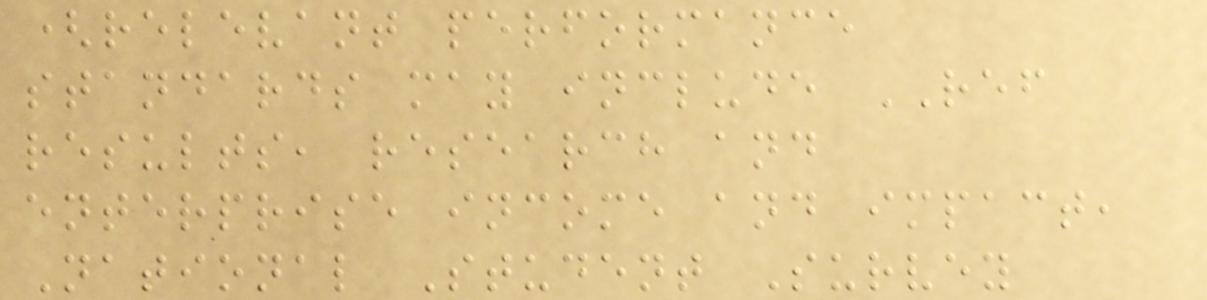(relevant performance
standards may include REF
results, research and
enterprise income and impact,
National Student Survey
